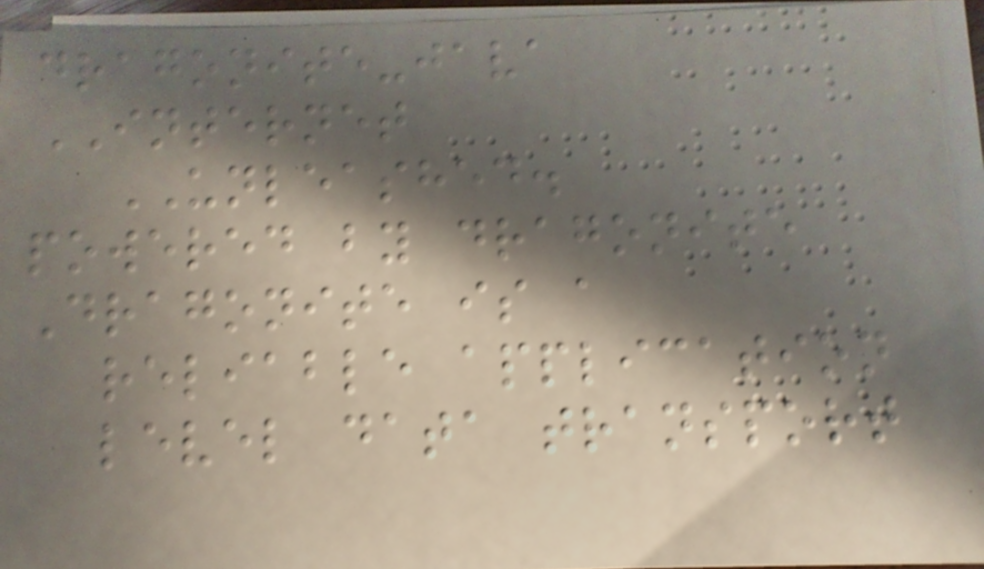dragonite-java
INTERNET
UNLEASHED.
powered by dragonite
Dragonite is a
reliable application
level data transport
